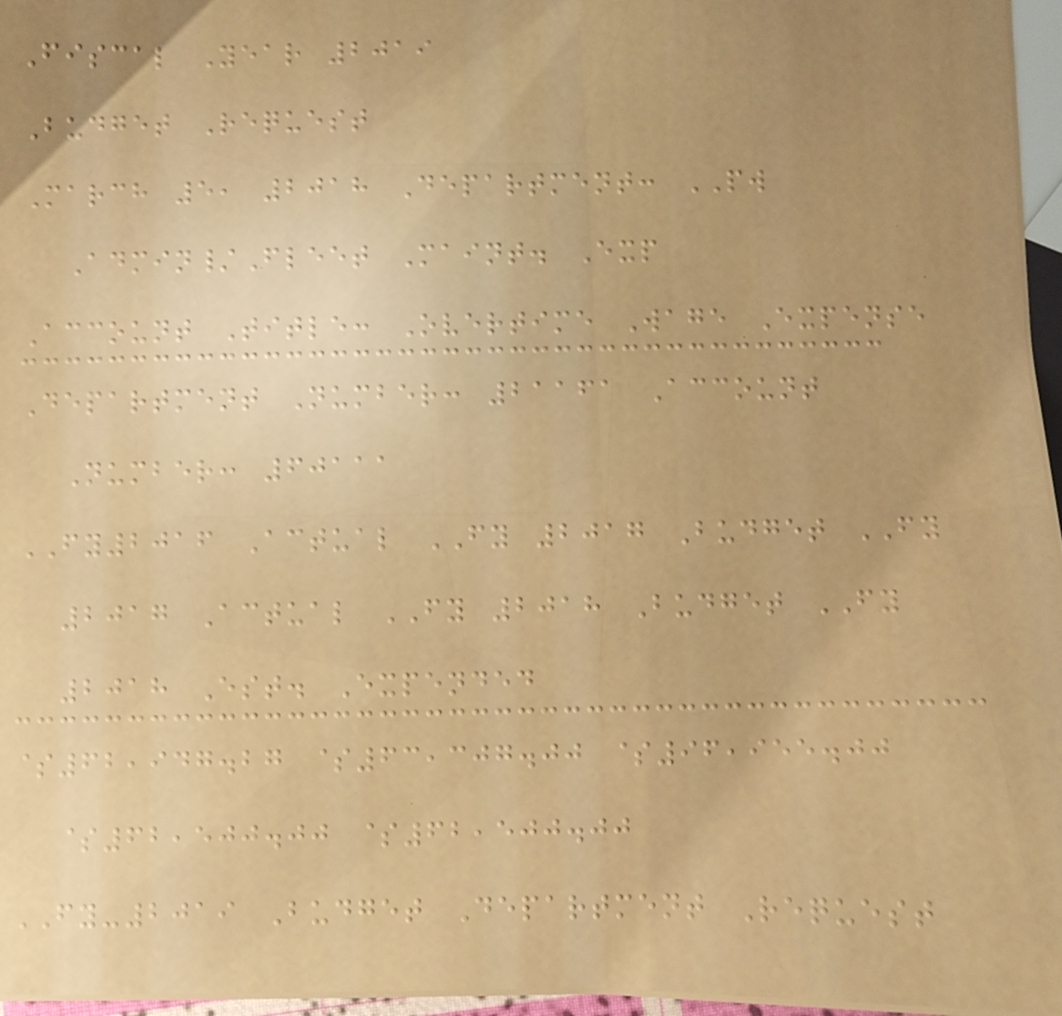Fiscal Year 2019
Budget Request
March 5, 2018 Department: PW
Admin/Fleet Maint. Exp
Account Title: Overtime Wage Expense
Department Number: 21161 Account
Number: 60111
FY2016 Actual FY 2017 Budget FY
2017 Actual FY 2018 Budget FY
2018 Est. Expended
$62,947.27 $63,307.00 $96,955.00
$62,500.00 $62,500.00
FY-2019 Budget Department Request
